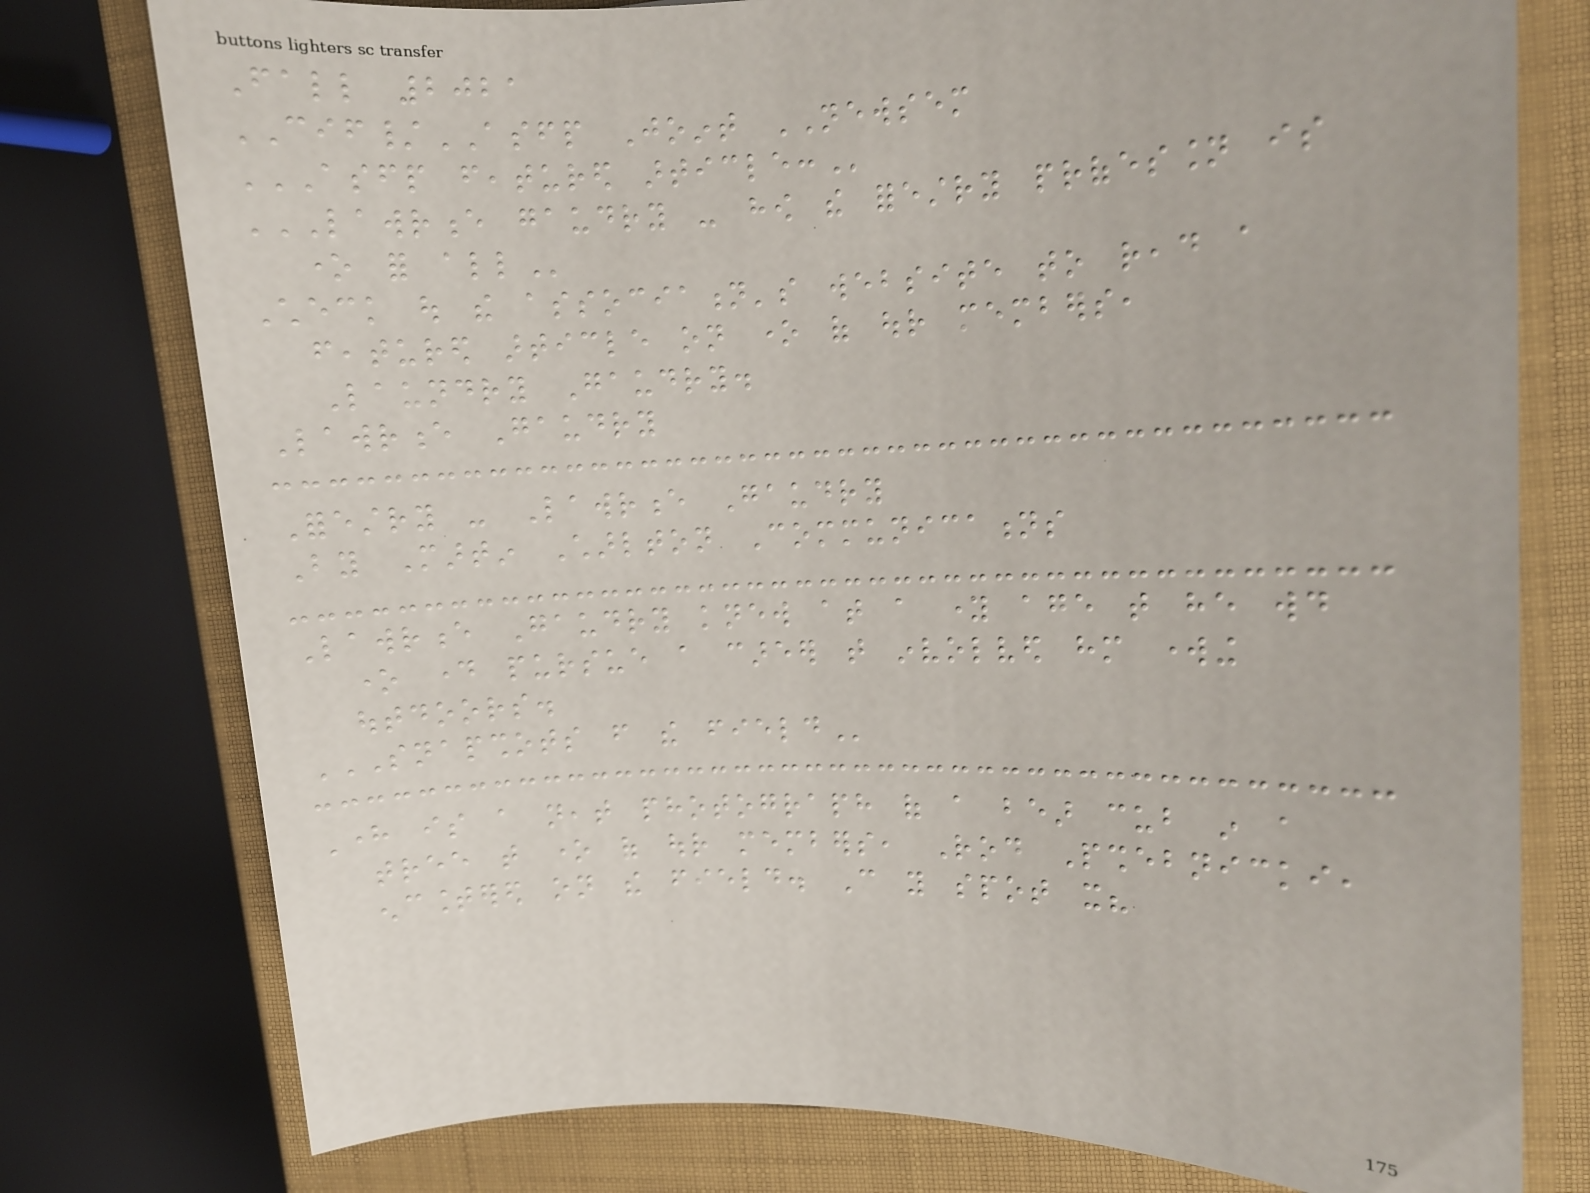Fall 2021
CIF/ASFP Joint NEWSEM
ASFP FEATURED ARTICLE:
LAWRENCE GAUDRY - HOW THE FORESTRY PROFESSION IS
ONE FOR ALL
Check out the association's website to read a
featured article on one of our members,
Laundry Gaudry.
Lawrence Gaudry
Forestry - Lawrence Gaudry
By Martin Charlton Communications
Lawrence Gaudry knew at a young age that he would
one day pursue a career that involved him working
outdoors.
SNAPSHOTS FROM THE FIELD
Here is a neat photograph of a bear cub in a
tree that one of our members, Rod Pshebnicki,
encountered on the field. Can you spot it?
